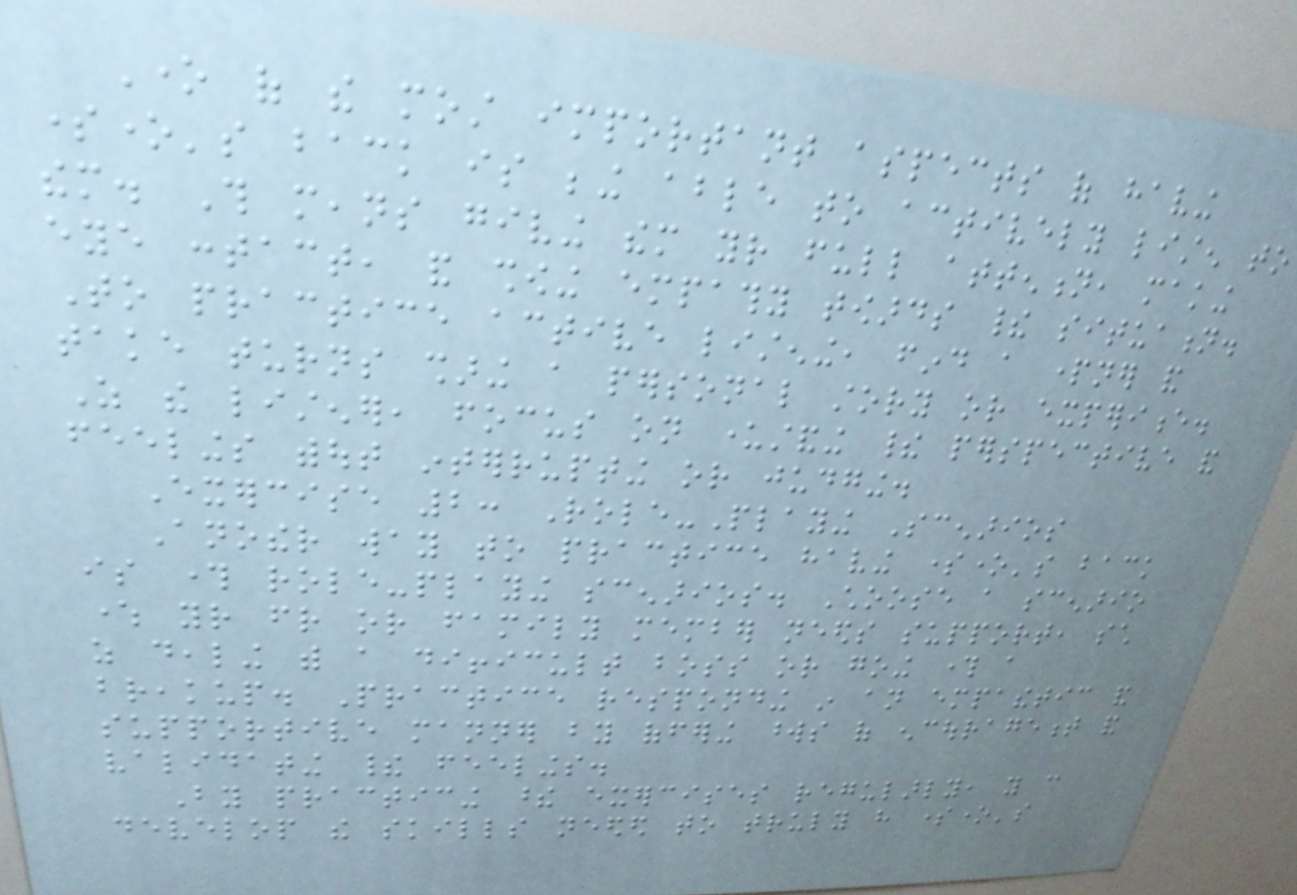One of the most important aspects of having
someone's back is being able to actively listen to
them. This means giving them your full attention, making
eye contact, and showing empathy towards their situation.
To practice active listening, find a partner and
take turns sharing a personal story or experience.
As the listener, focus on understanding their perspective and
feelings without interrupting or judging.
Exercise 2: Role-Playing Scenarios
Another way to practice having someone's back
is through role-playing scenarios. Choose a scenario
where your friend or family member needs support, such
as dealing with a difficult boss or going through a
breakup. Practice responding in an empathetic and
supportive manner by offering words of encouragement and
validating their feelings.
By practicing these exercises regularly, you can
develop the skills needed to truly have someone's
